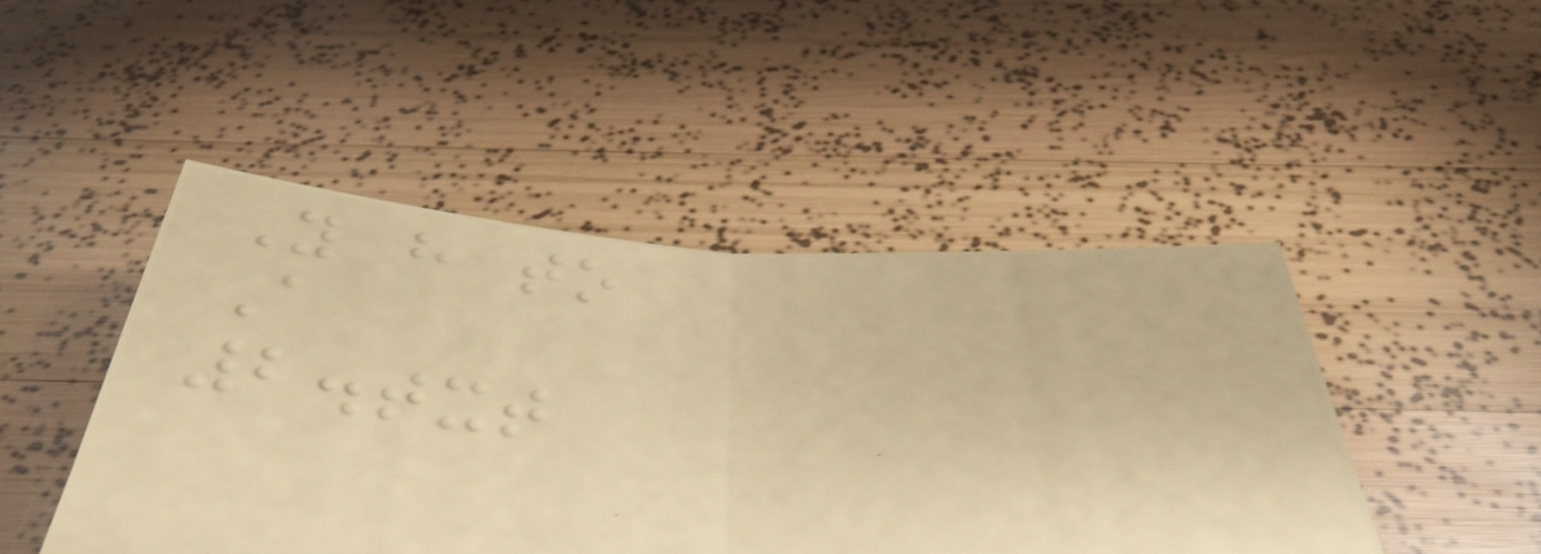You have to
A
2.txt
